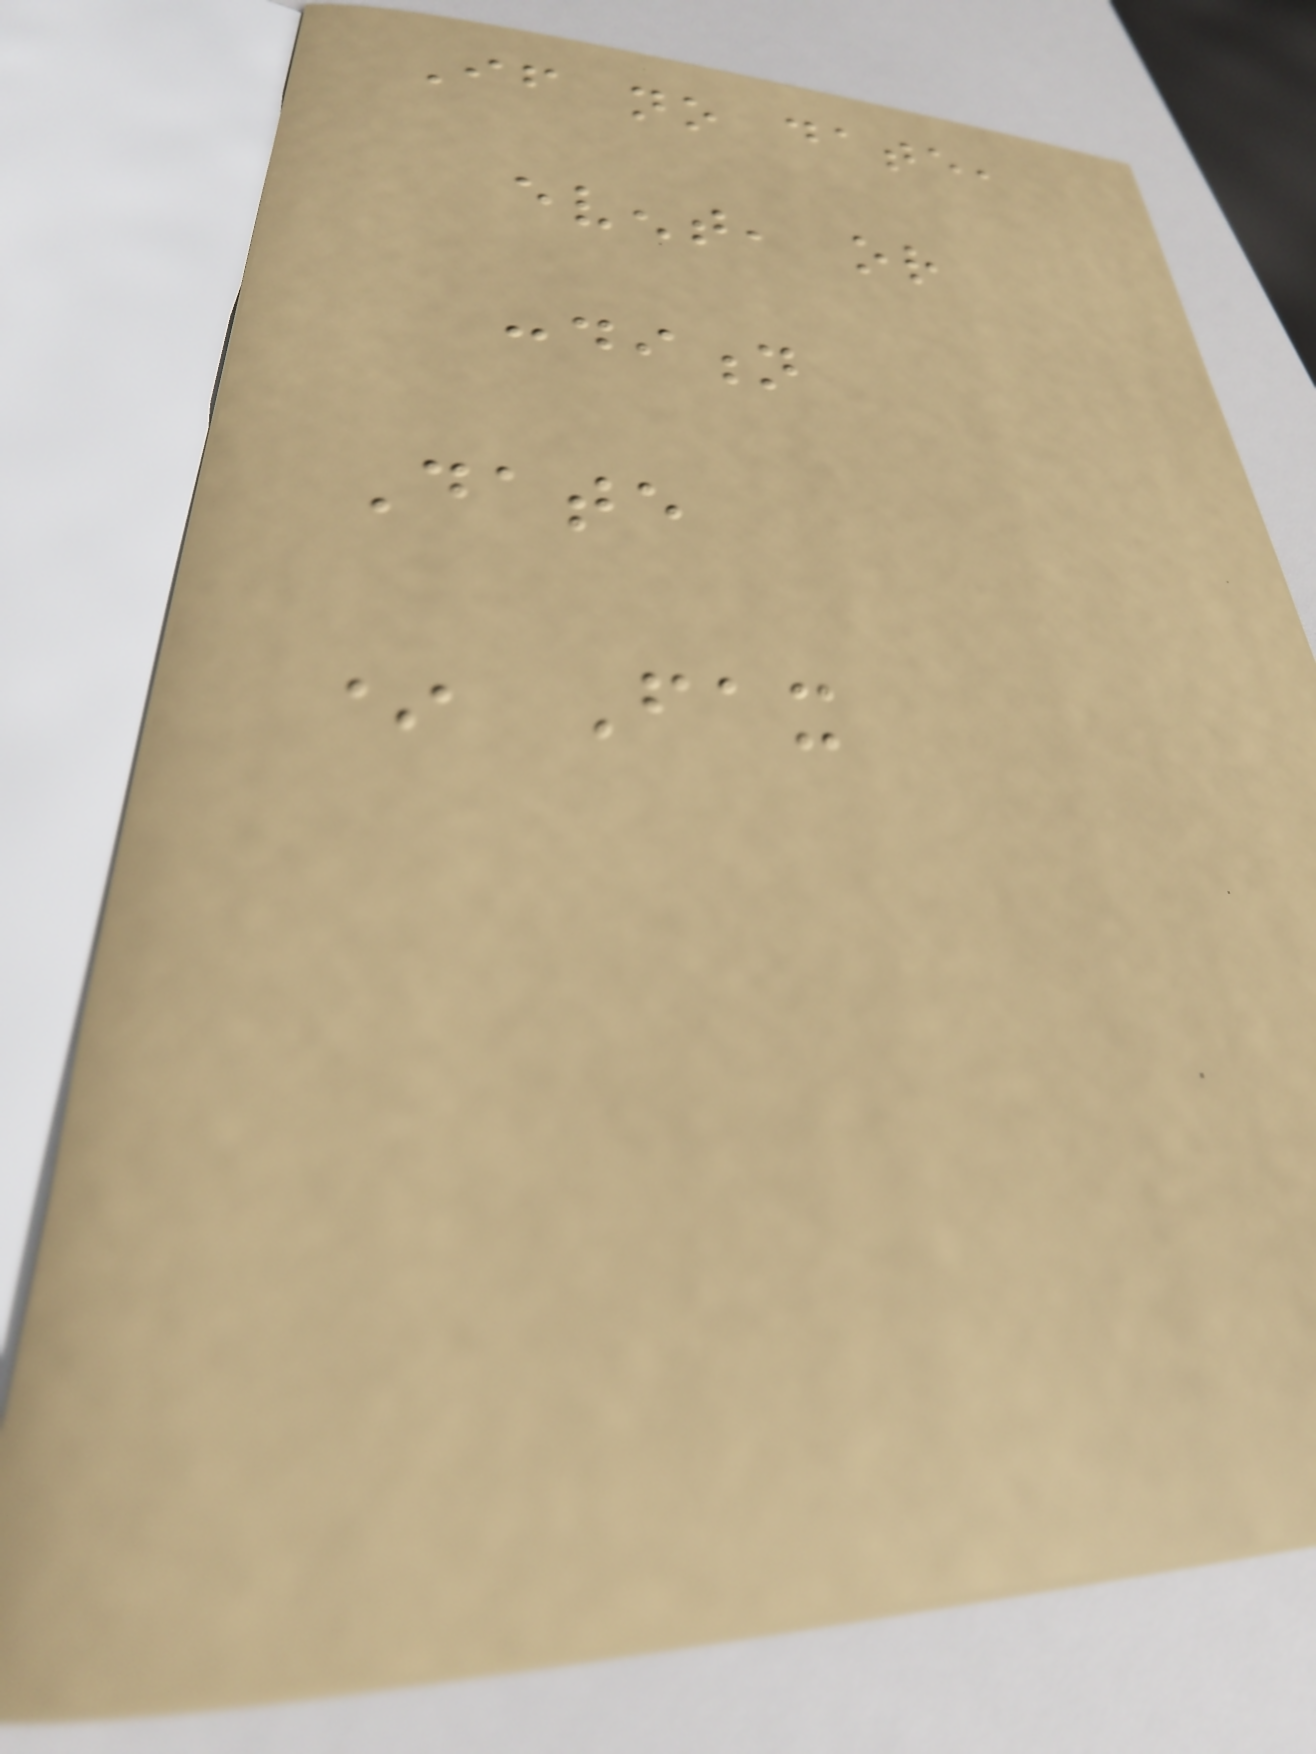If no date,
event, or
condition
Date
* Fax
